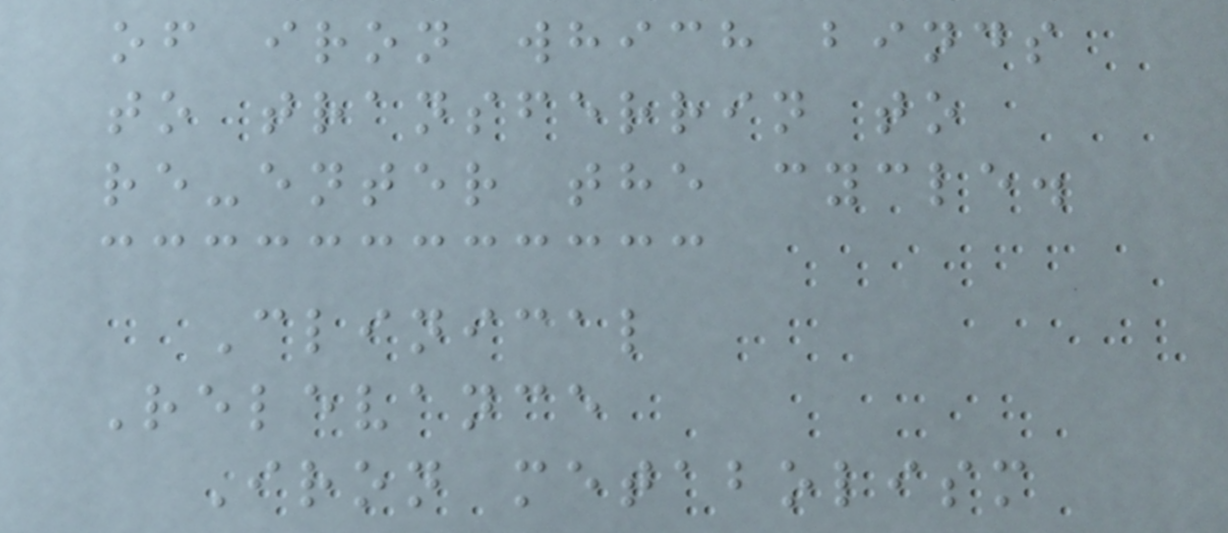of iron which binds
to transferrin to
re-enter the cycle.
Clinical
Relevance
Iron metabolism
